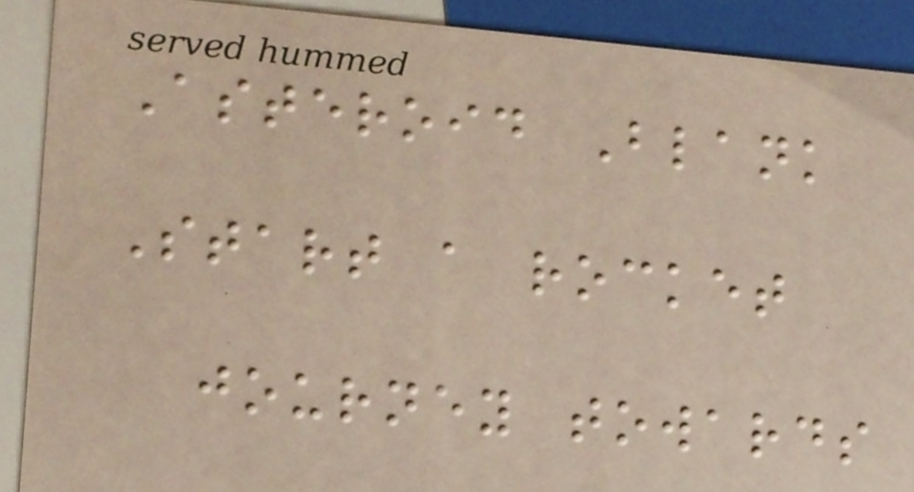Asteroid Blank
Start a rocket
journey towards
